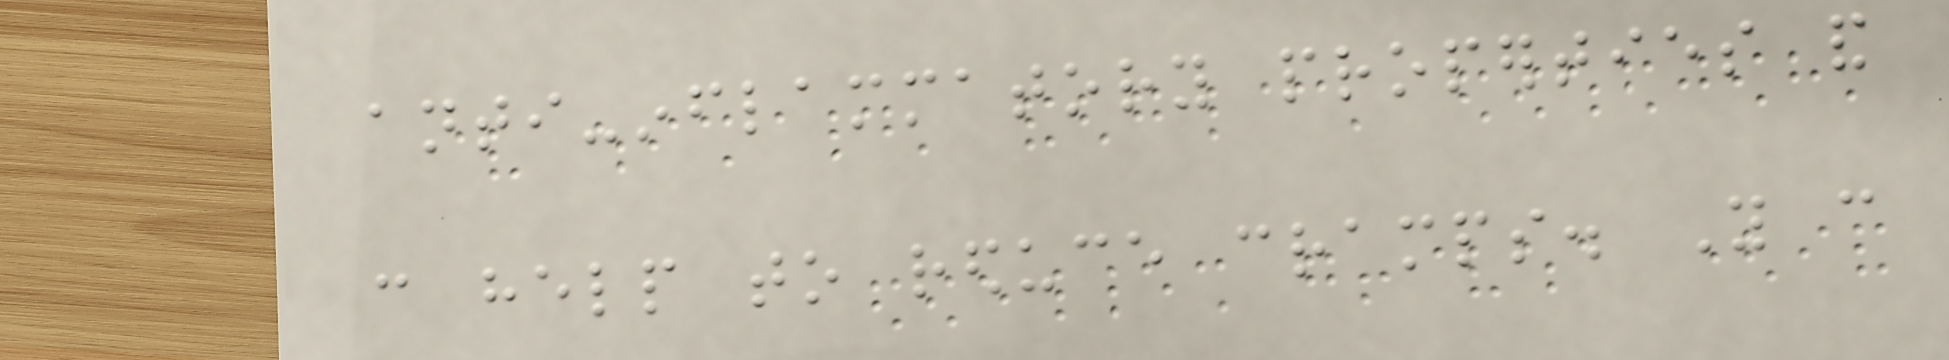anti-inflammatory properties and
can help to reduce cramps. You can
